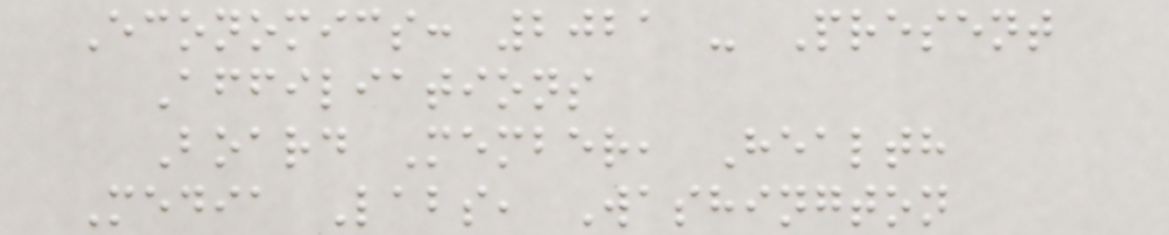Economics: 2021 - Present
Affiliations
Board Member, Health
Media Labs, Washington
